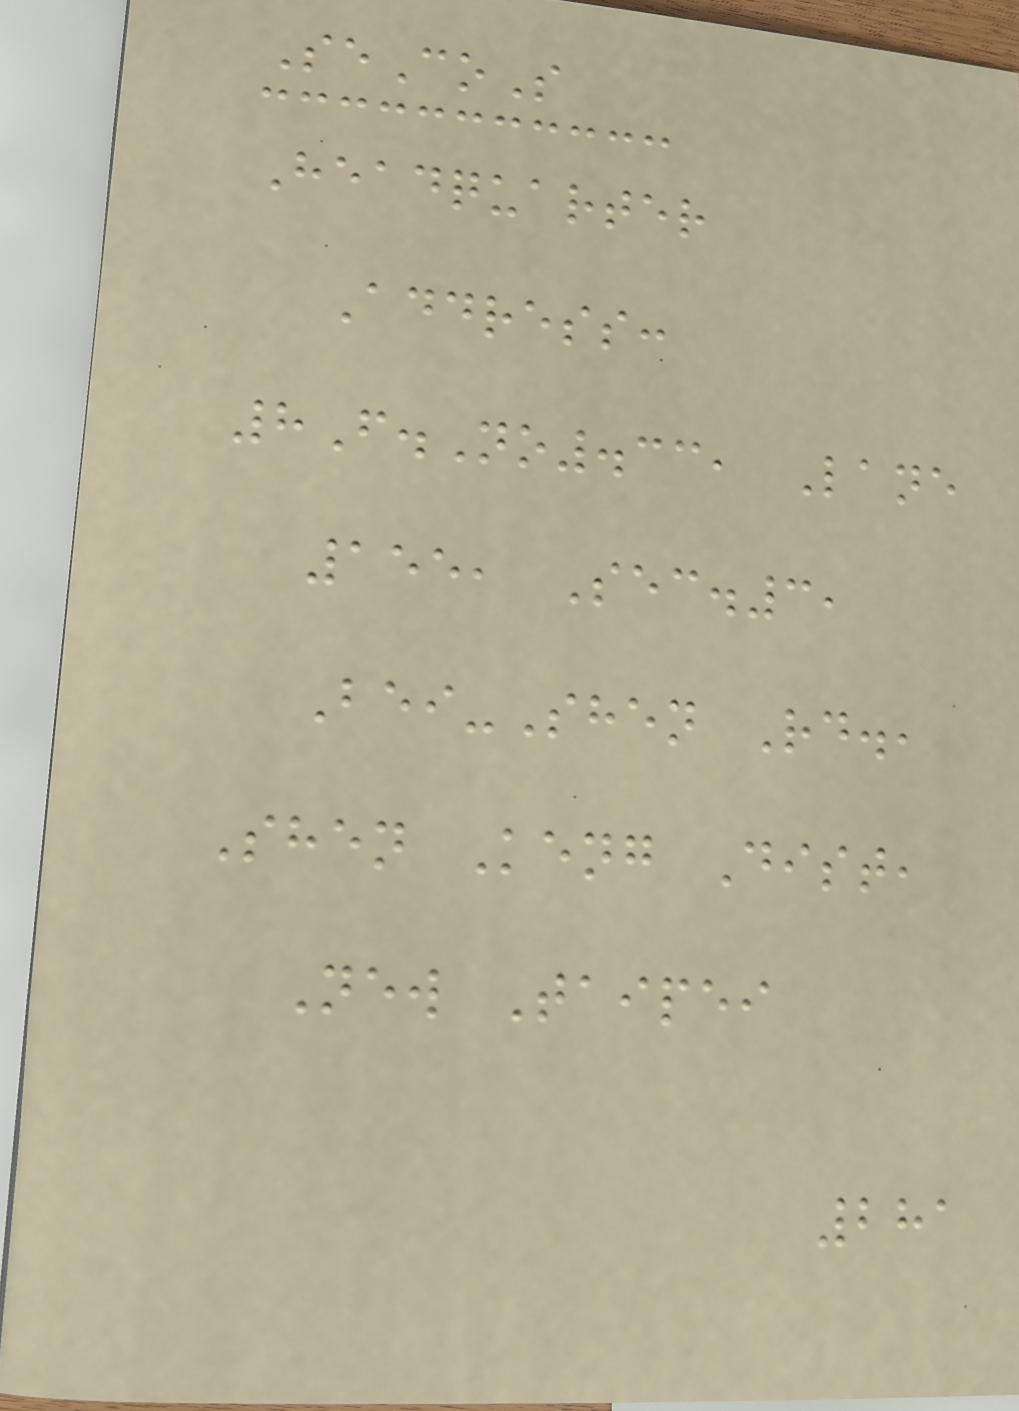SeCoS
Headquarter
Address:
8F.No.33, Lane
155, Sec.3,
Bei-Shen Rd.,
Shen Keng Dist,
New Taipei
281
